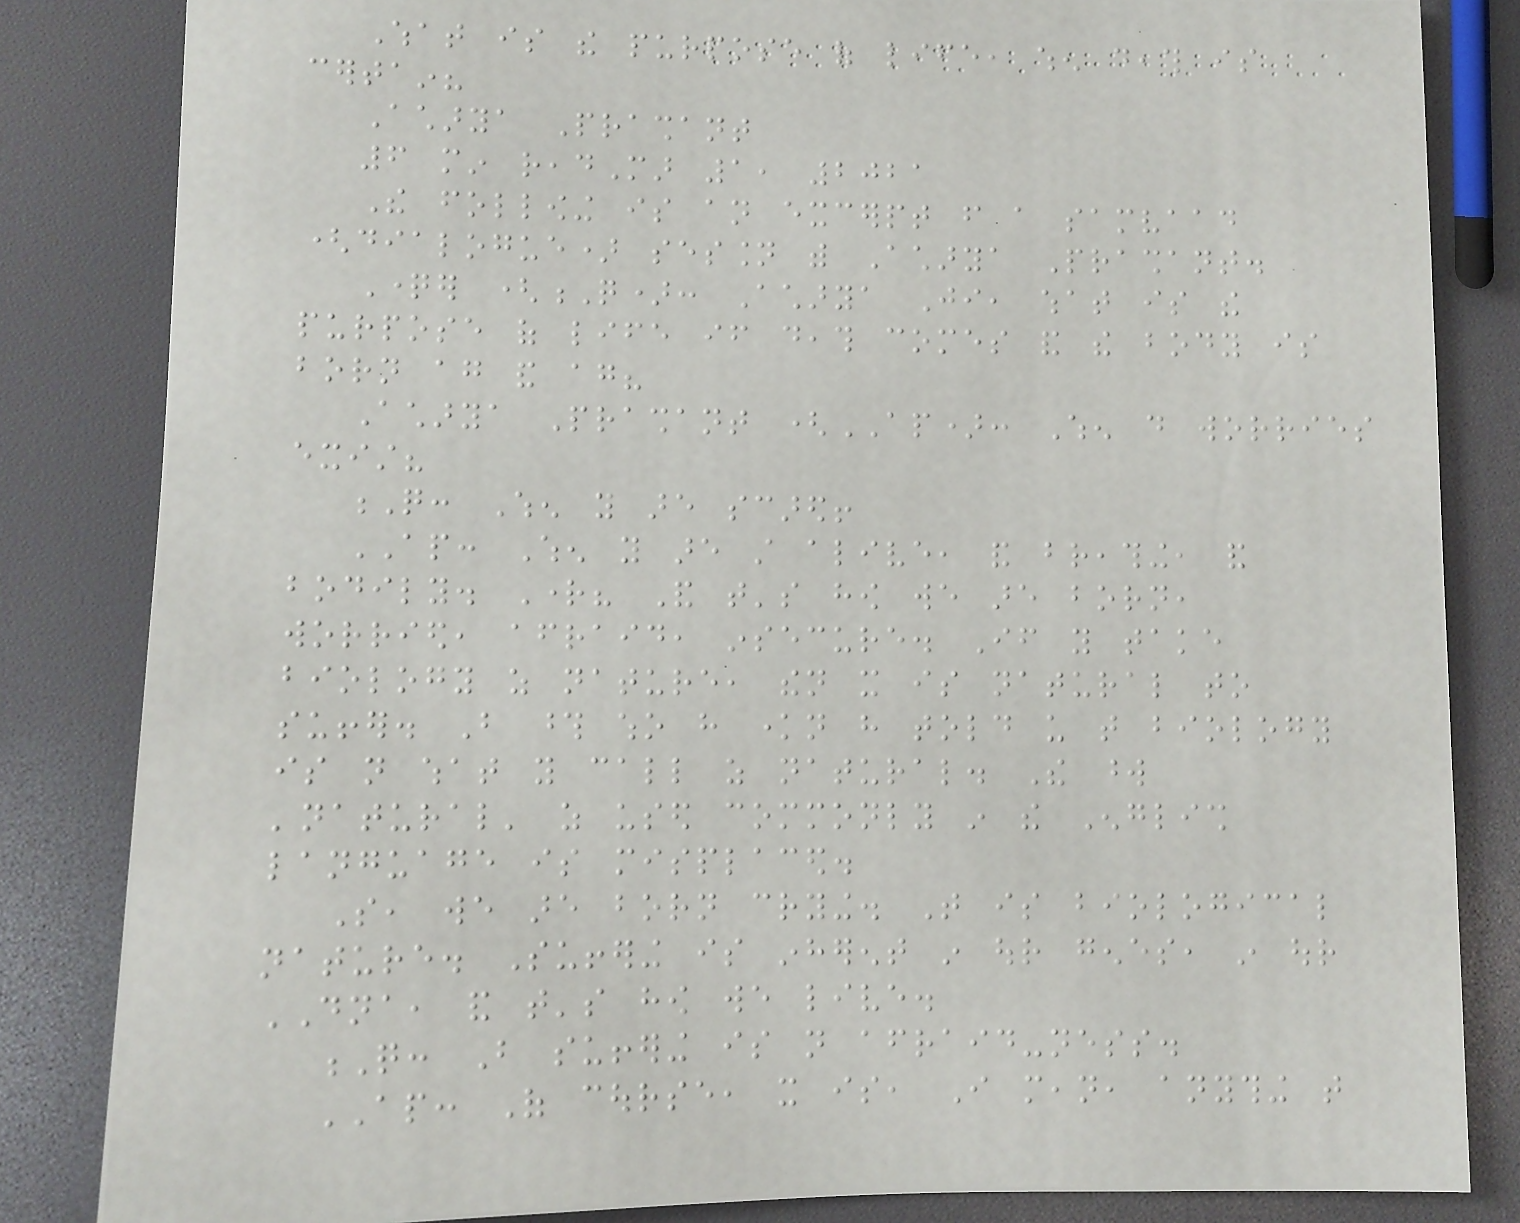What is the purpose of life, when death is
certain?
Acharya Prashant
6 min readMar 1, 2021
The following is an excerpt from a samvaad
(dialogue) session with Acharya Prashant.
Questioner (Q): Acharya Ji, what is the
purpose of life if death comes and the body is
born again and again?
Acharya Prashant (AP): When do worries
exist?
Q: When you are scared!
AP: When you are still alive, and breathing, and
bodily. Right? And that's how we are born,
worried, afraid, insecure. If you take
biology as nature, then it is natural to
suffer. But those who have known have told us that biology
is not what you call as natural. The word
'natural' as used commonly in the English
language is misplaced.
So, we are born crying. That is biological
nature. Suffering is inherent in our genes, in our
DNA, and that's how we live.
Q: But suffering is not afraid-ness.
AP: Of course, it is, I mean, anything that
